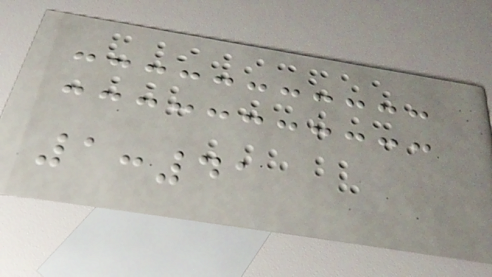1:41
